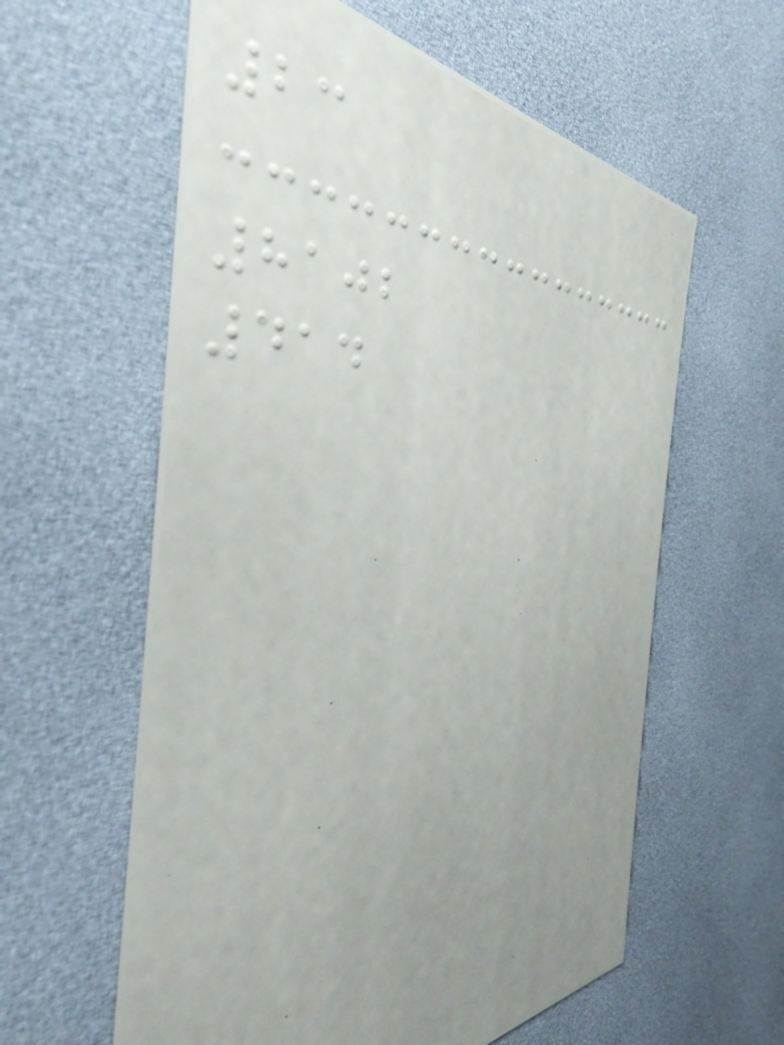23
8102
414
